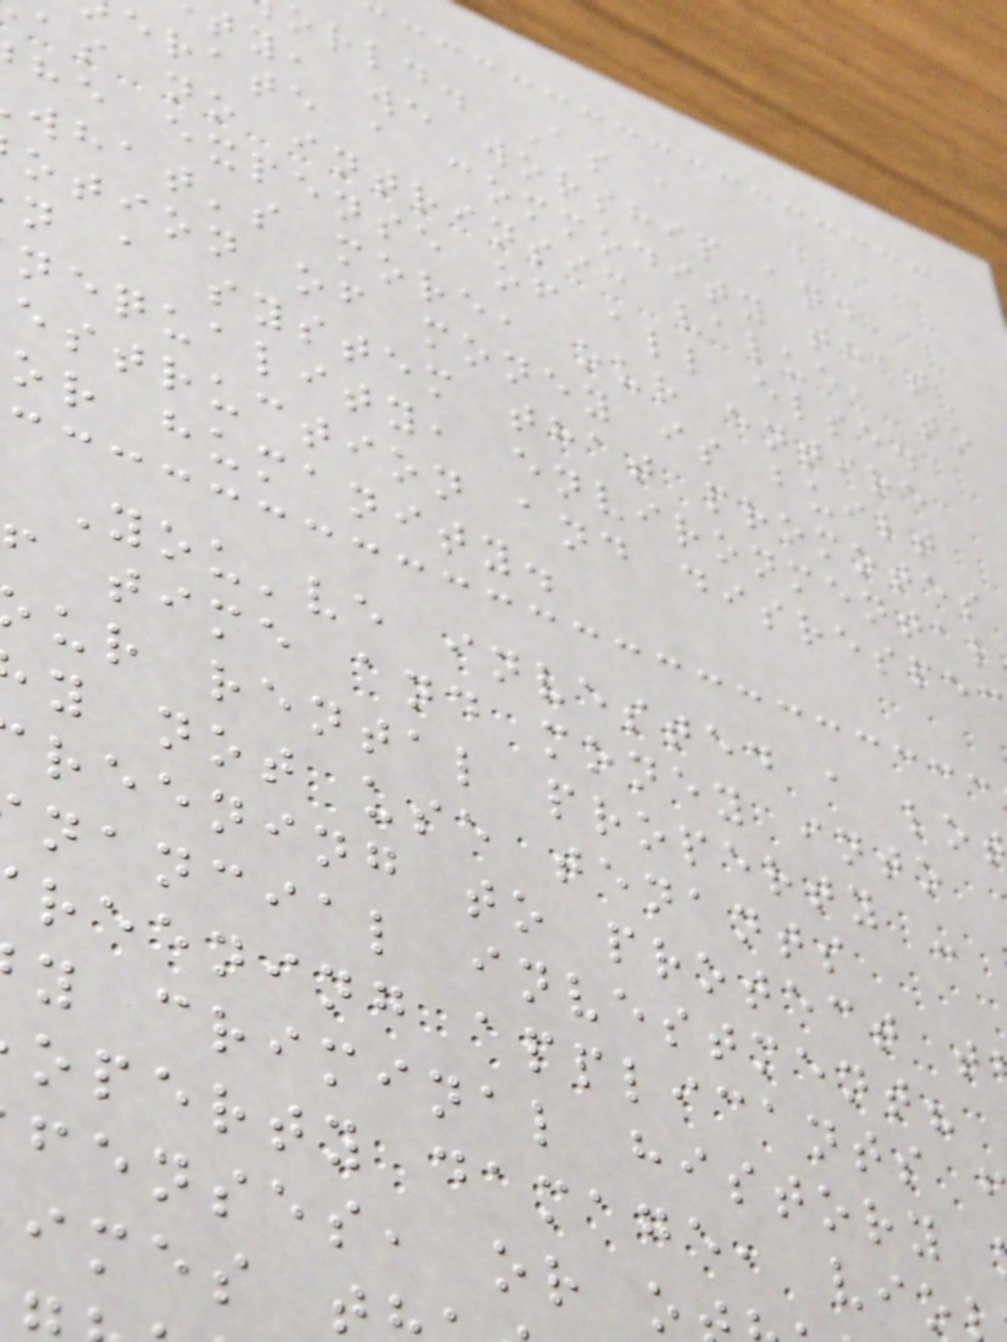orld. As a
ty, we worship and
erate a commodity that
as no intrinsic value, to
he expense of all else.
what's more, our entire
otion of money is built
n a system that promotes
nequality, environmental
estruction and disrespe
or humanity.
You've invested a lo
f time and money into
ur rental property -
y not use tenants
reening to protect t
nancial investment?
reening applicants
y criminal history
operty damage, vio
fenses, or o
imes t
